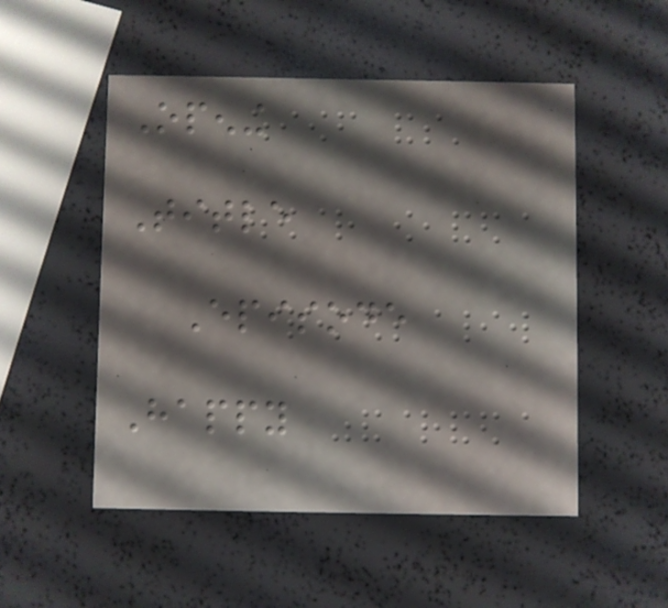Opening
Title
Episode
Happy
